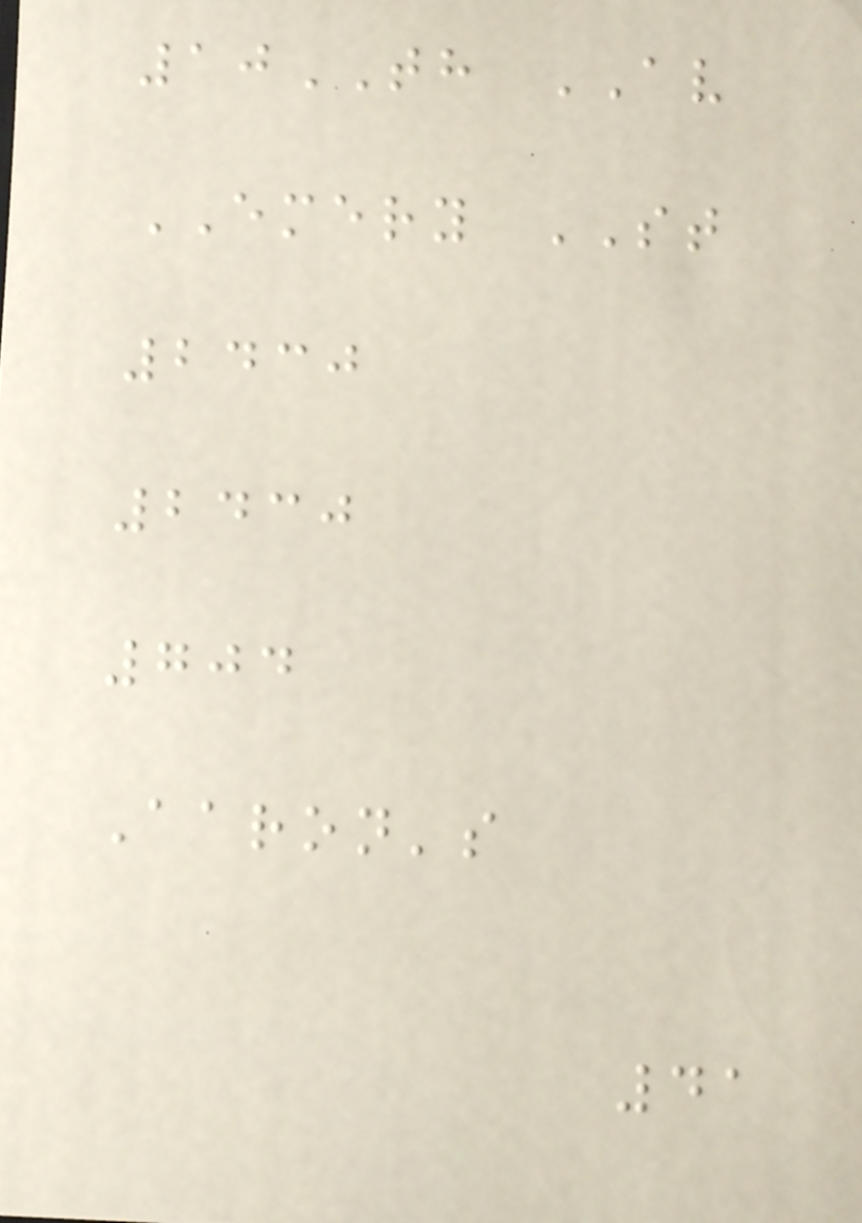10TH AV
EMERY ST
2430
2430
704
Aaron's
41
